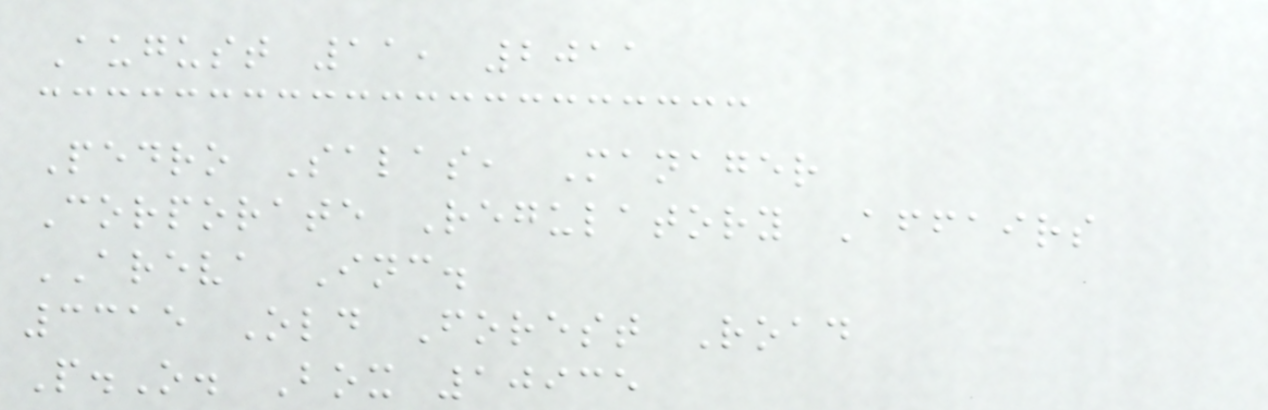August 11, 2011
Pedro Salas, Manager
Corporate Regulatory Affairs
AREVA Inc.
3315 Old Forest Road
P.O. Box 10935
